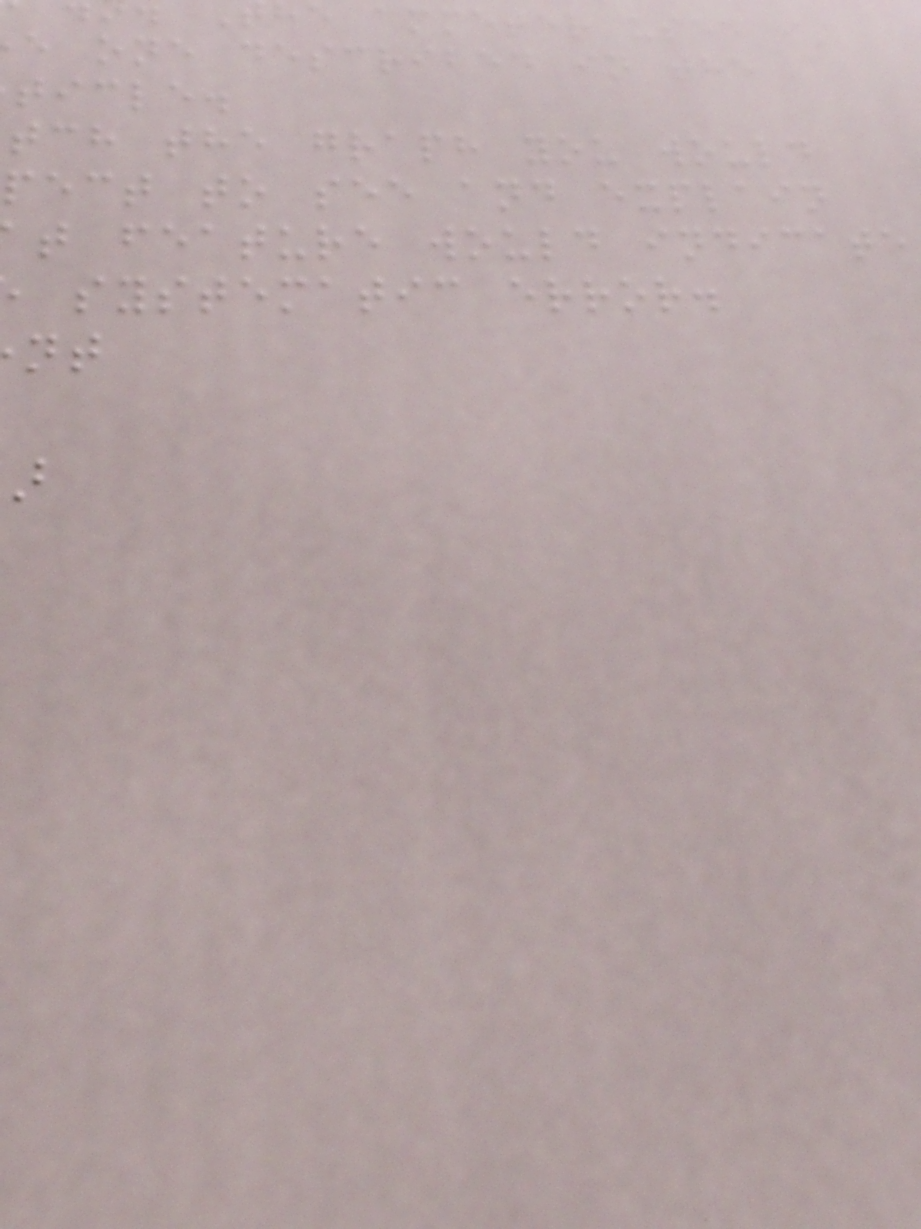e ammeter used is
e one described in the
ticle.
tch the graph you would
pect to see and explain
t feature would indicate
systematic error.
